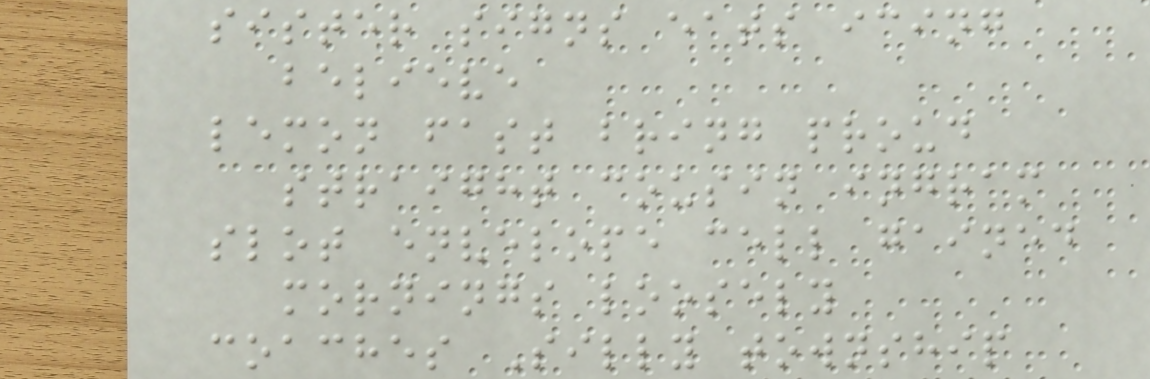sister signs eats icing
believe
lemon fast bring proud
straight cousin ingram
slot envelope cell gained
mornings loosely
coaches Silly township
